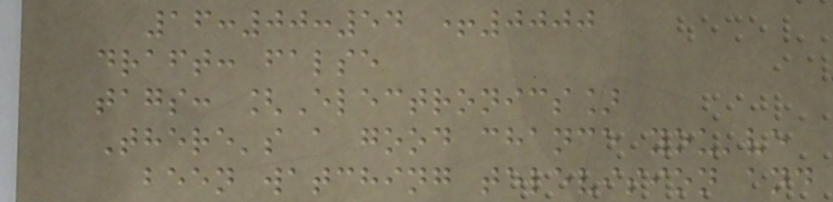16:00:54 +0000
draft: false
tags: [Electronics]
There's a good chance you've
been watching television and
